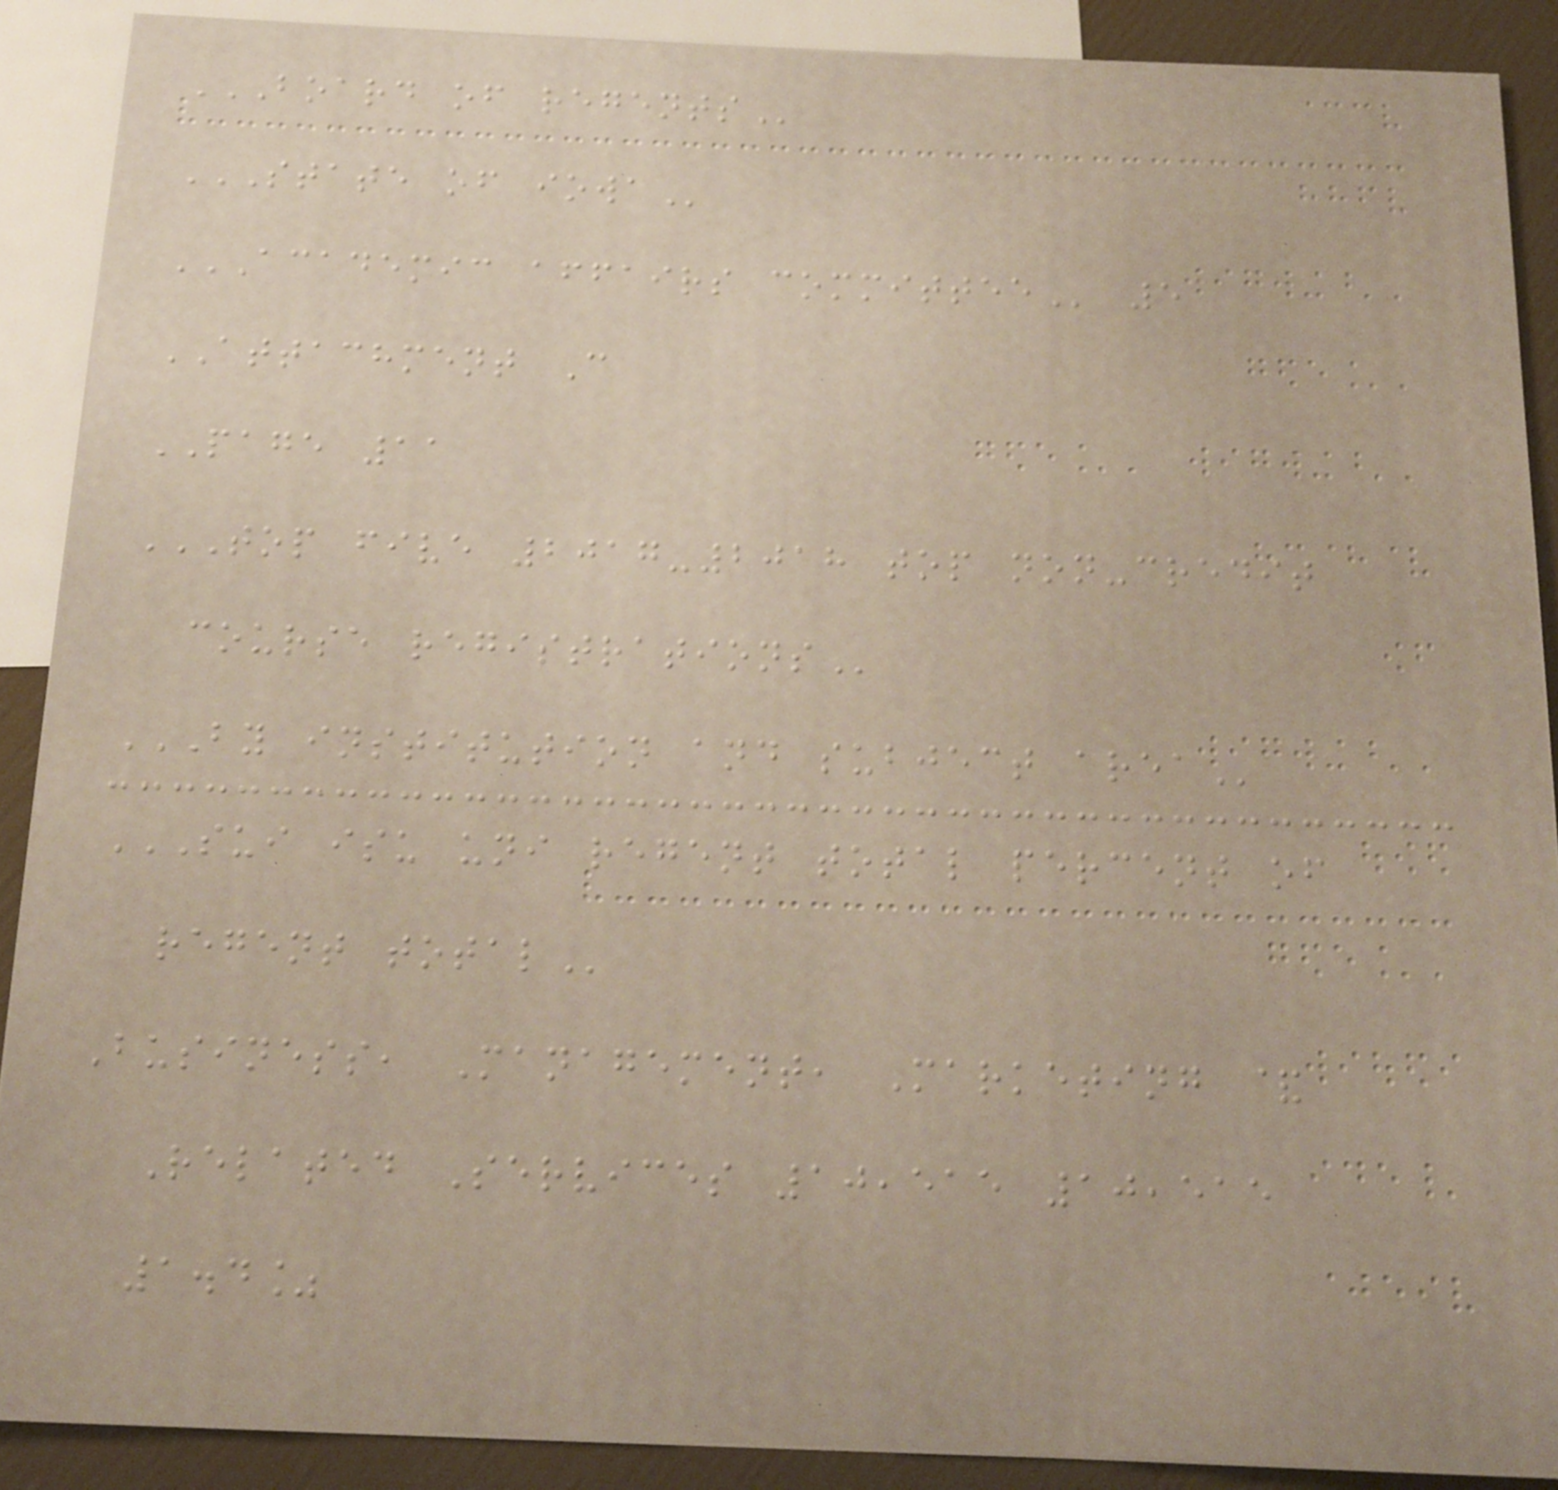BOARD OF REGENTS
STATE OF IOWA
ACADEMIC AFFAIRS COMMITTEE 5
ATTACHMENT C
PAGE 11
TOP FIVE 2017-2018 TOP NON-CREDIT
COURSE REGISTRATIONS
BY INSTITUTION AND SUBJECT AREA
SUI ISU UNI REGENT TOTAL PERCENT OF
REGENT TOTAL
Business, Management, Marketing &
Related Services 10,515 10,515
1.4%
